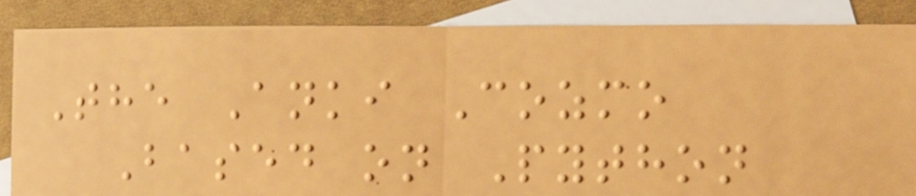The Anki Cozmo
Based on Python
